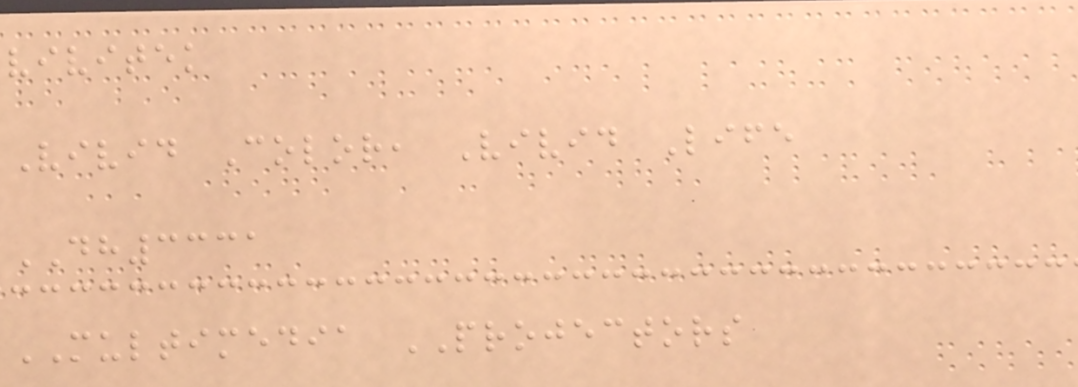vivitek
Vivid Color, Vivid Life
DH3331
MULTIMEDIA PROJECTORS
